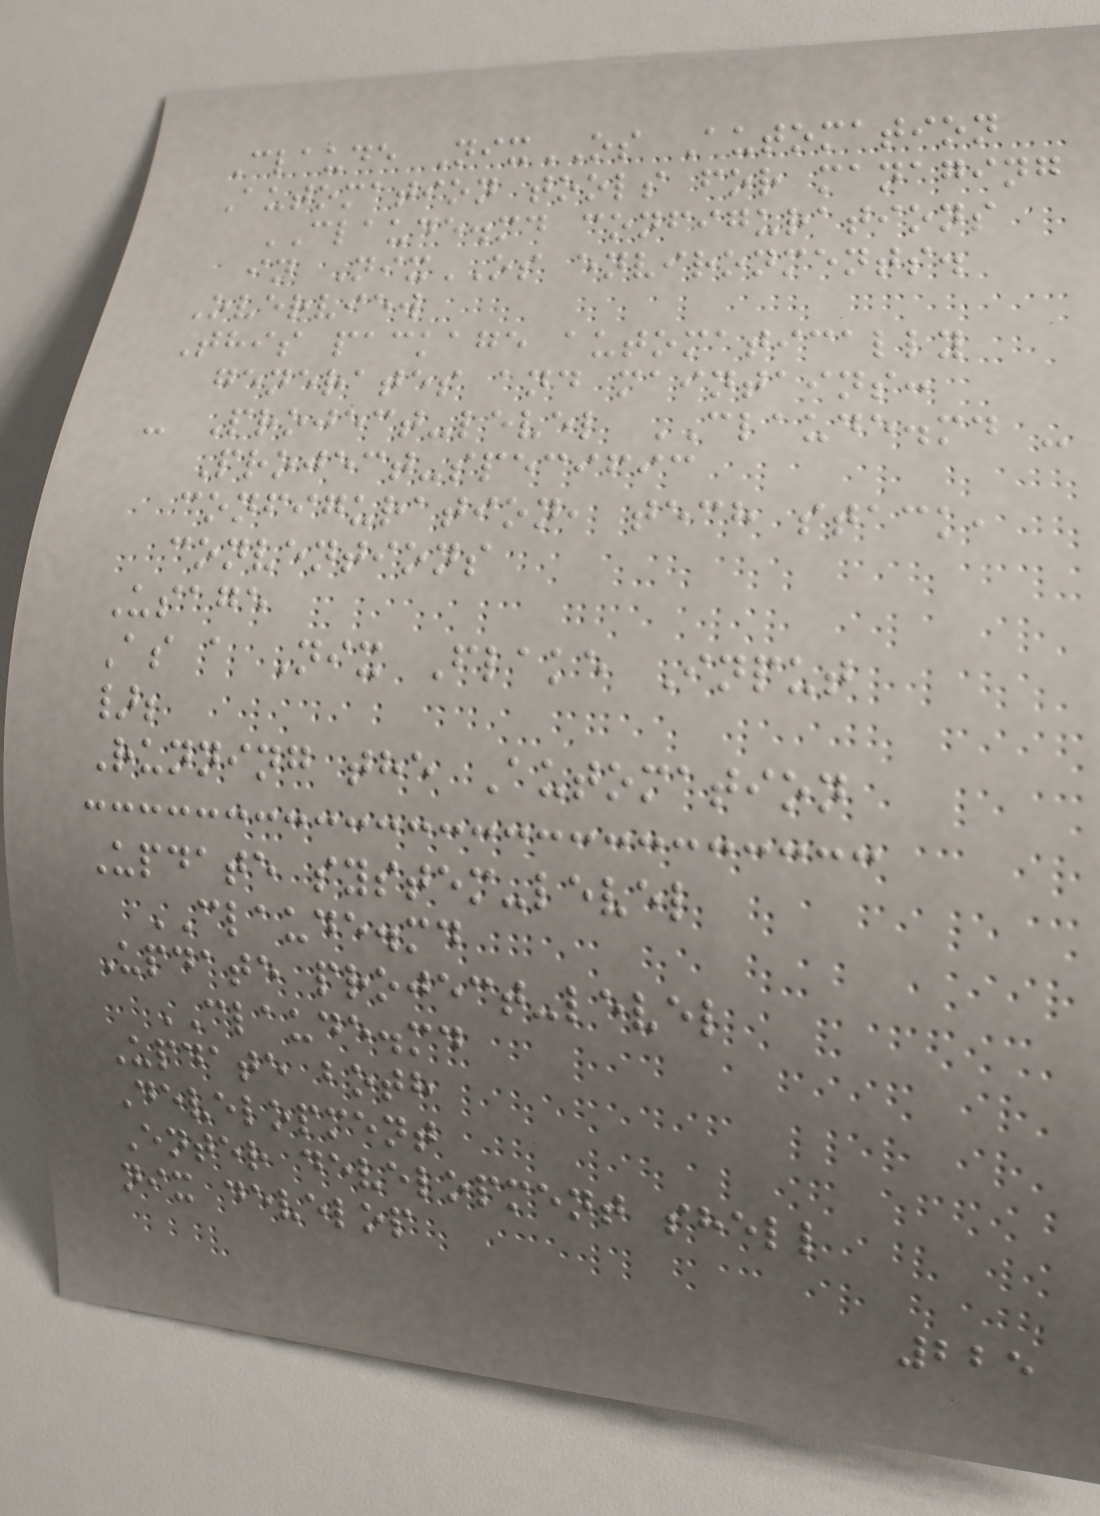Claude NixOS Automation
Automation tools for managing
CLAUDE.md configurations
in NixOS environments.
Overview
This package automatically
generates and maintains:
- Project-level CLAUDE.md -
Project-specific
configuration, tech stack,
conventions
Usage
As a Nix Flake Input
};
Running the Automation
Update system-level
CLAUDE.md
Update project-level
CLAUDE.md
Update both
Development
Enter development shell
nix develop
225
